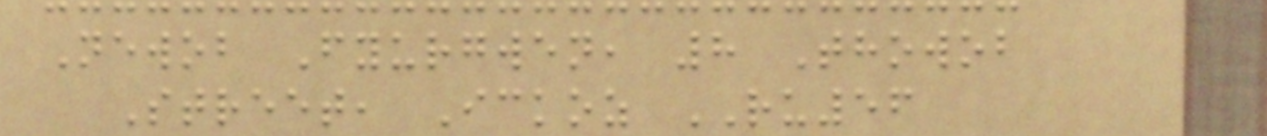Newob Fyurgwen, 8 Thowob
Street, Ickoz RU56
